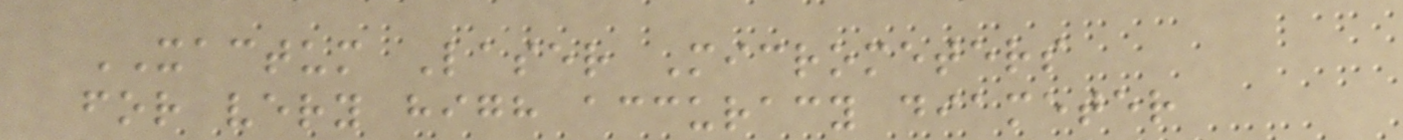XACTUM Laser Micrometers
for very high accuracy diameter
